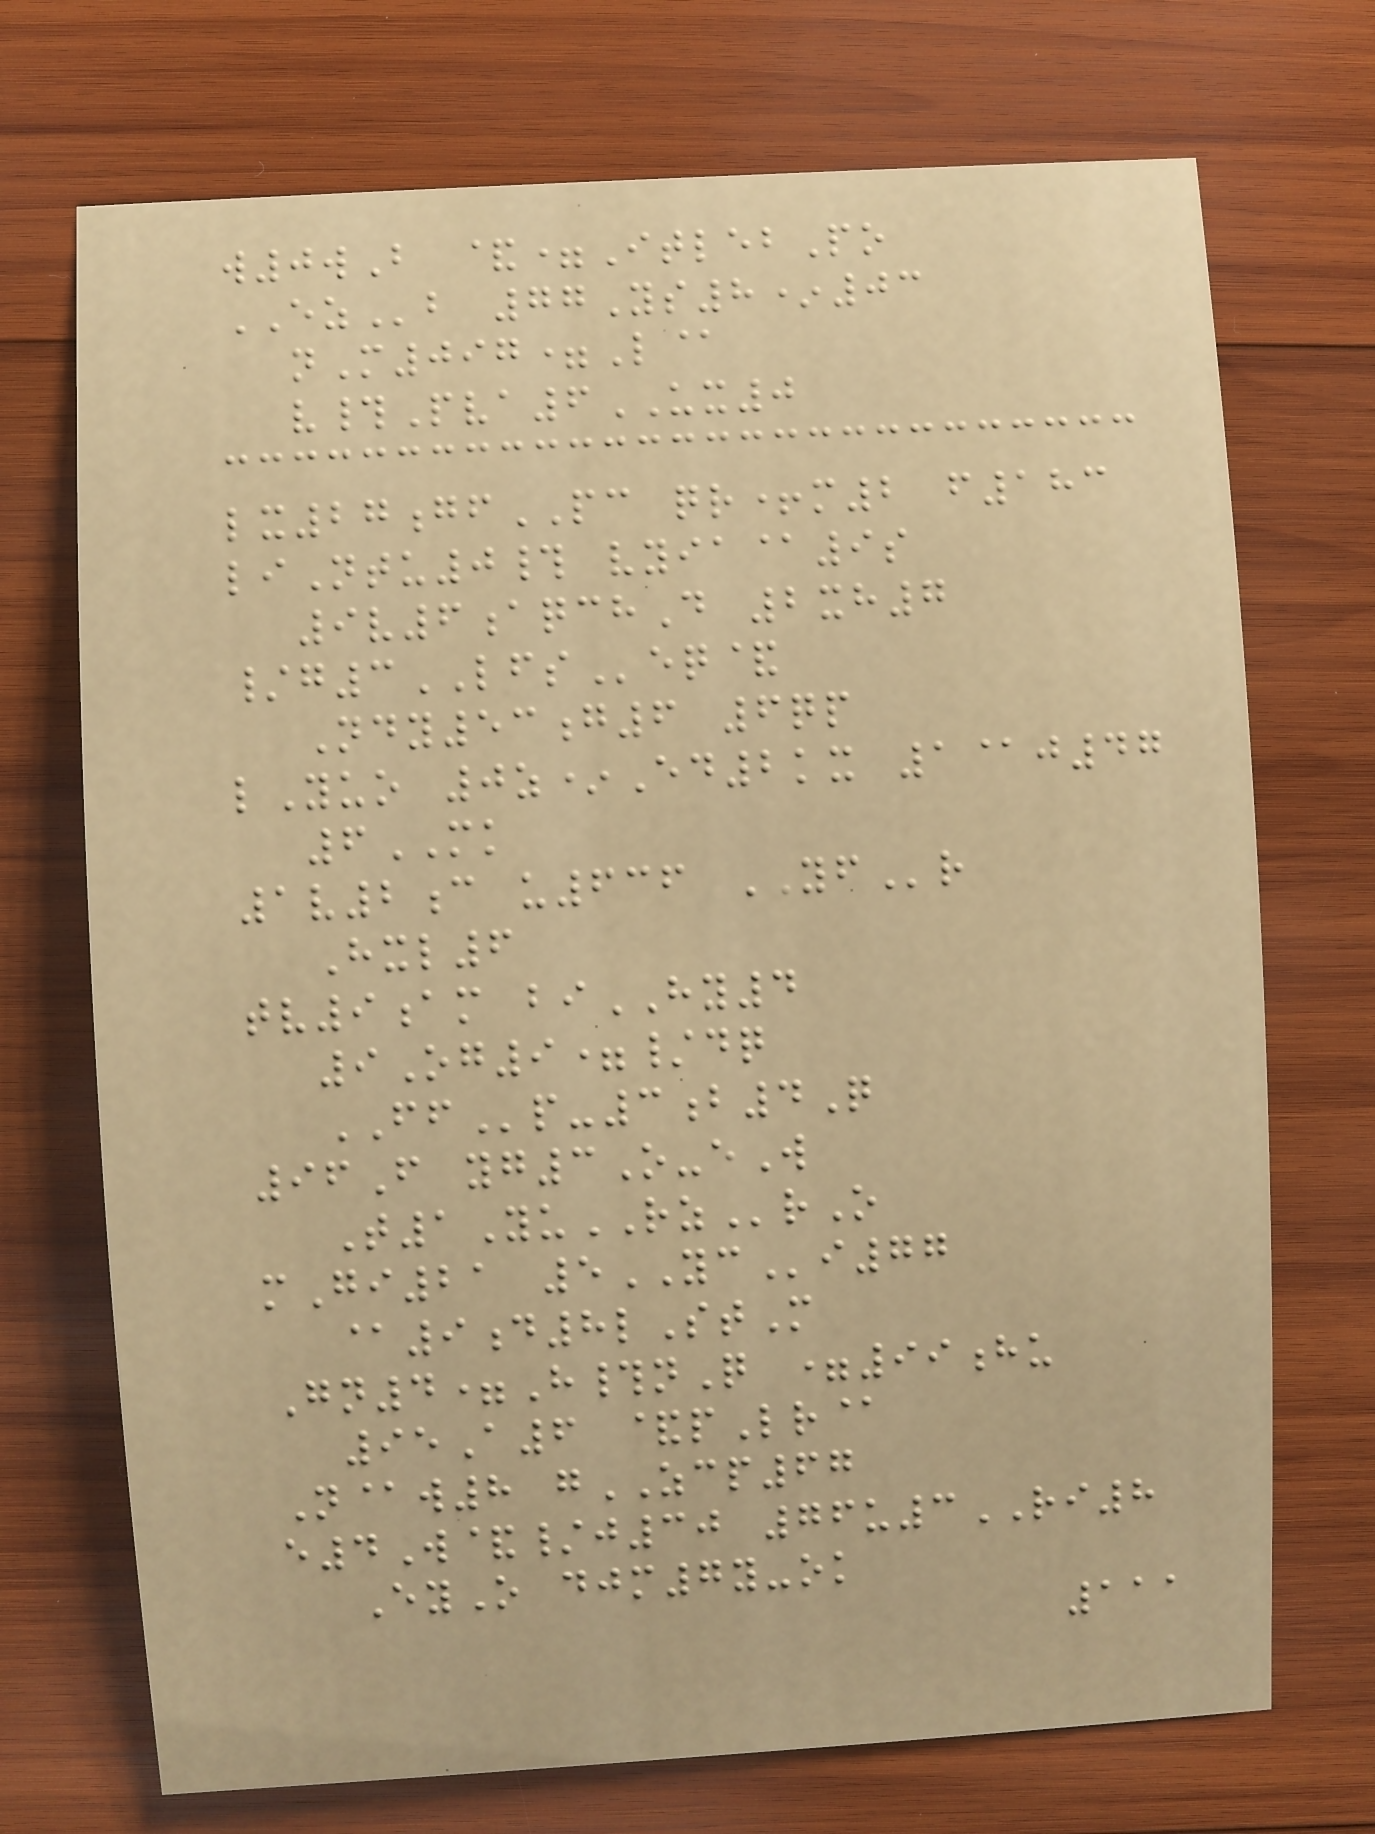w0wB &=ItlebPo
EZb 77Ys8*03
nM097=L@
v#Pva6UX0
lx27gfPC qr+m2 f183
liNtu0# vyia@9s
9v6aqchD 2xh7
/g3LFSeq&
Ndy53g6 6qp
lYuo 0z*Ed2kx 1@j47
6MK
1v2c u636 YFr
Hxl6
tv9am biHY4
9Og9=/dq
FFp-3b4Q
96F yg3O-eW
T1YuRZrO
mGi21 5YCi77
@9d8lStM
Gn4=H#nQ =99hu
95A6 &pLr@
N@w8 gZCP67
e4W&/j30 76u3RI8
EyO djm7y-ok
111
